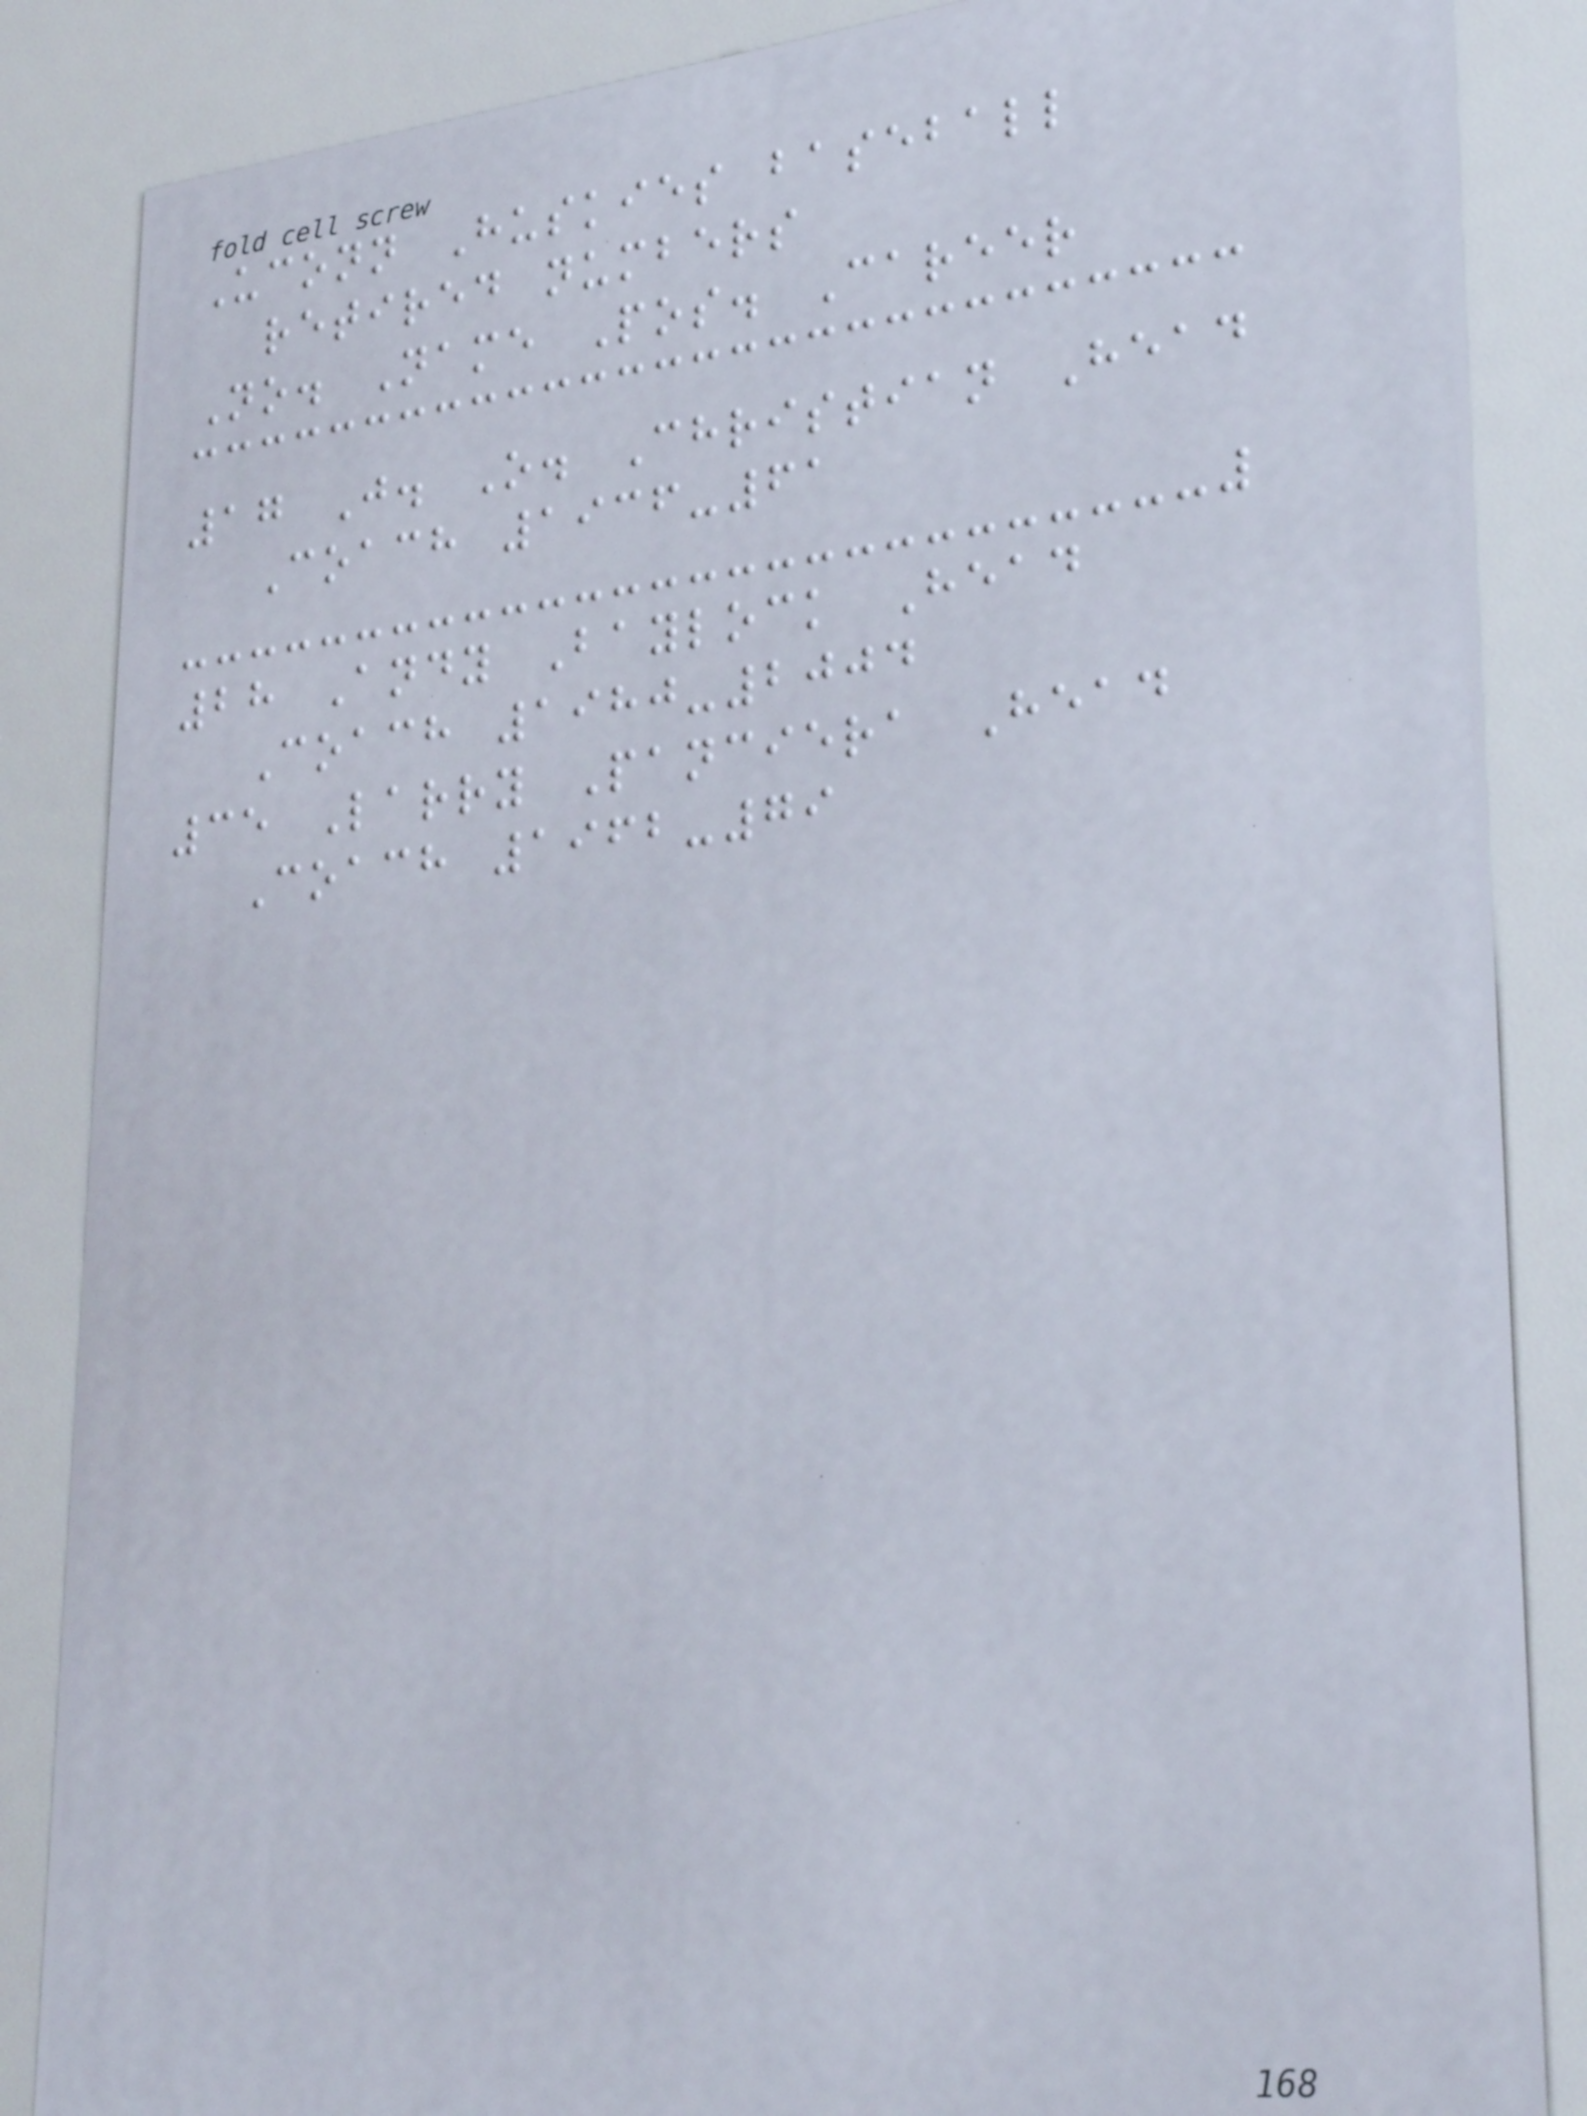Uconn Huskies baseball
retired numbers
No. Name Pos. Career
17 J. O. Christian Head
Coach 1936-61
28 Andy Baylock Head
Coach 1980-2004
35 Larry Panciera Head
Coach 1962-79
